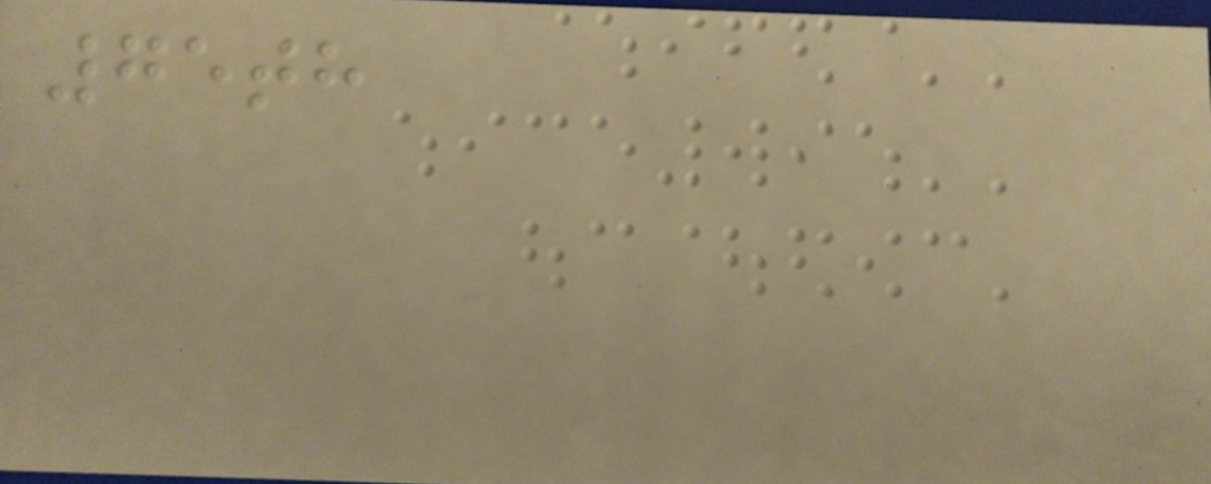75th
